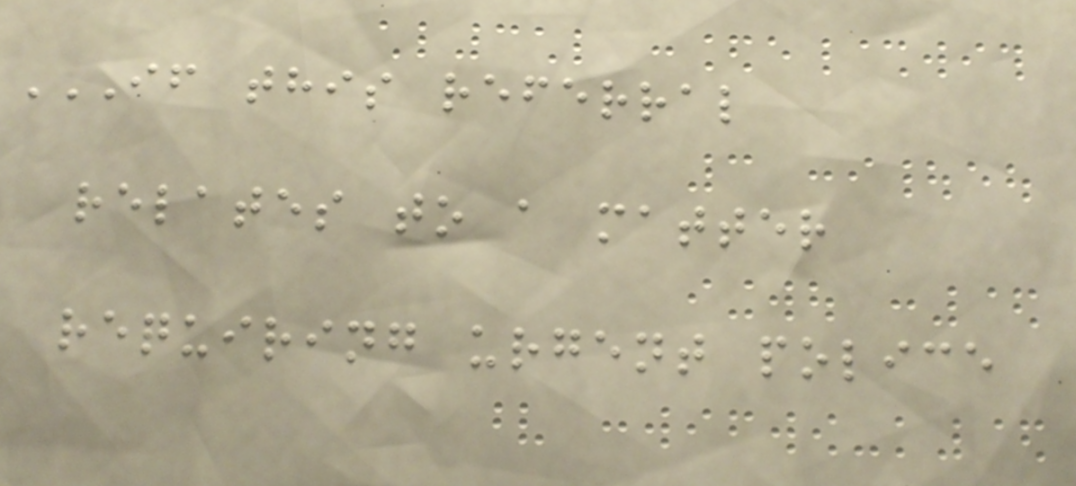IF THIS REFERRAL
RELATES TO A MATTER
REQUIRING URGENT POLICE
